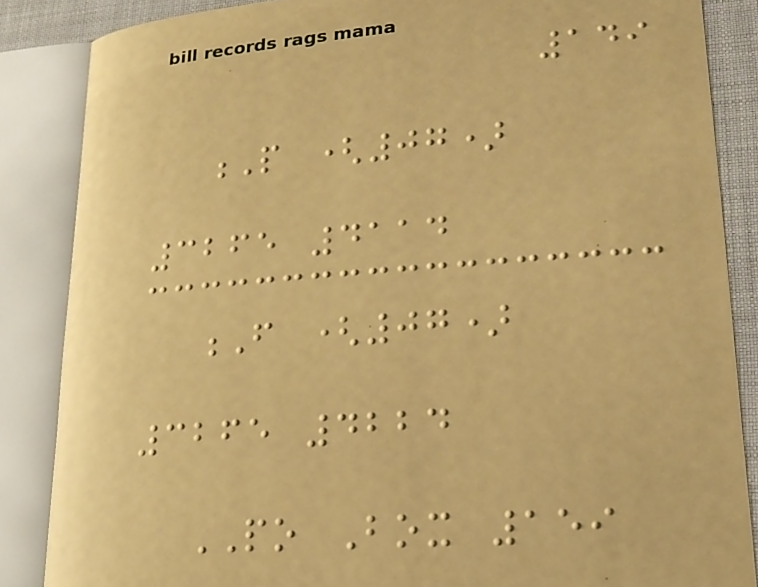149
P (07)
3265 4114
F (07)
3265 4224
PO Box 159
